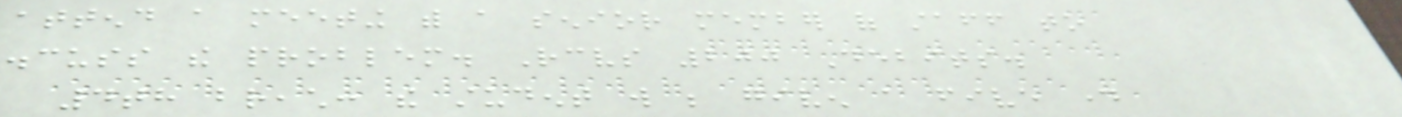attend a meeting with a senior member of staff to
discuss the problem. Receives 200 Debits.
4th breach: the student will be given a five day
